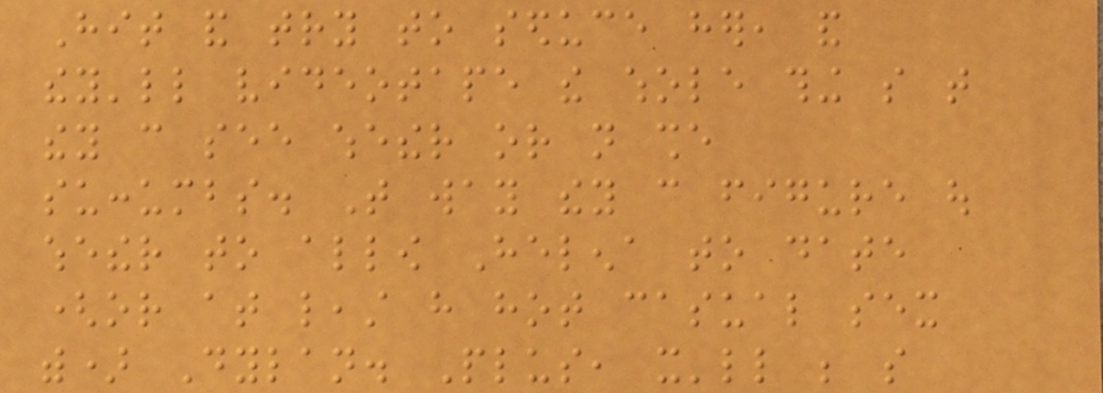Hit and try to seduce her, and
they'll videotape the whole thing so that
they can see whether or not she
succumbs. That way they can figure out
whether to allow Helena to date
(or at least have hot casual sex
with) Dylan. Plus, it'll be so
